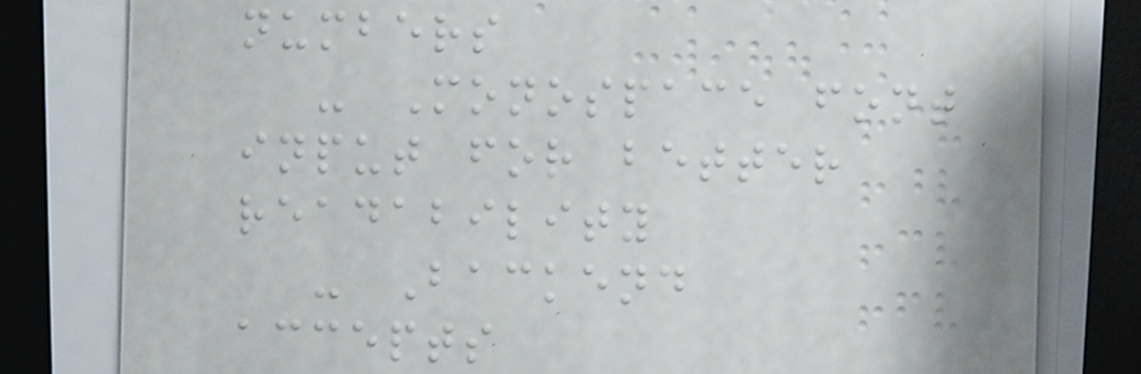numbers
- Monospace font
input for better
readability
- Backend
accepts
